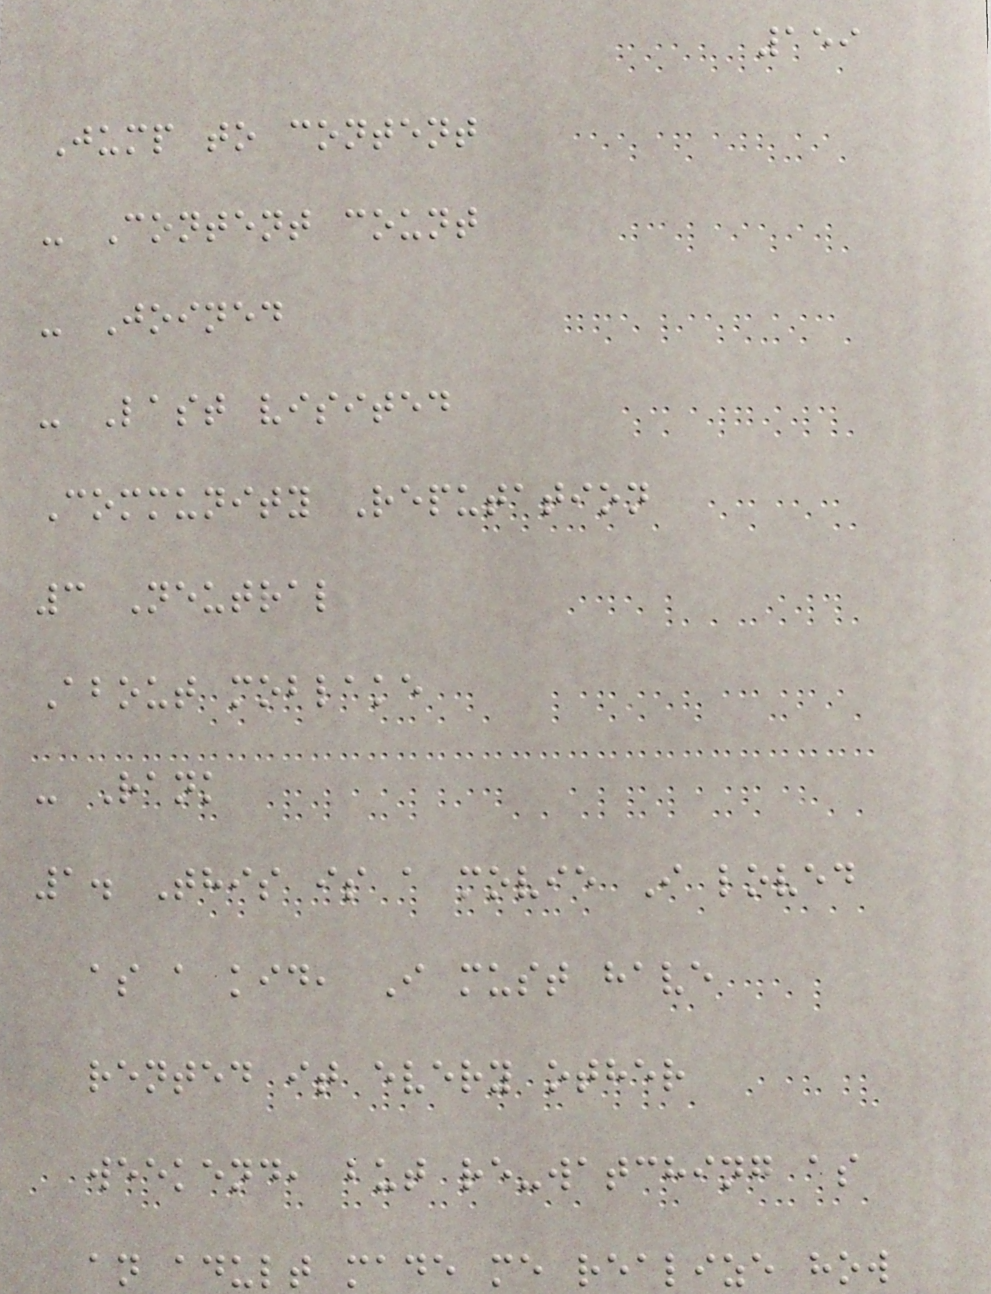159
Jump to content
- Content count
- Joined
- Last visited
Community Reputation
3 Neutral
About moblake
- Rank
1. This is a movie I loved
as a kid, I must have
rented it every other
weekend, but re-watching as
an adult made me realize how
